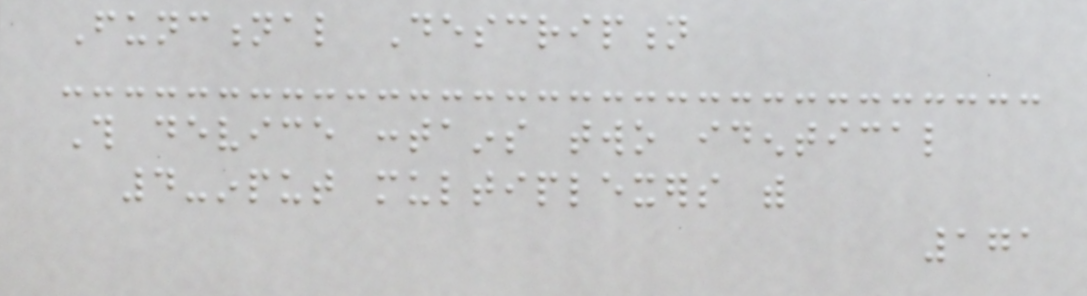Functional Description
This device contains two identical
4-input multiplexers with
171
